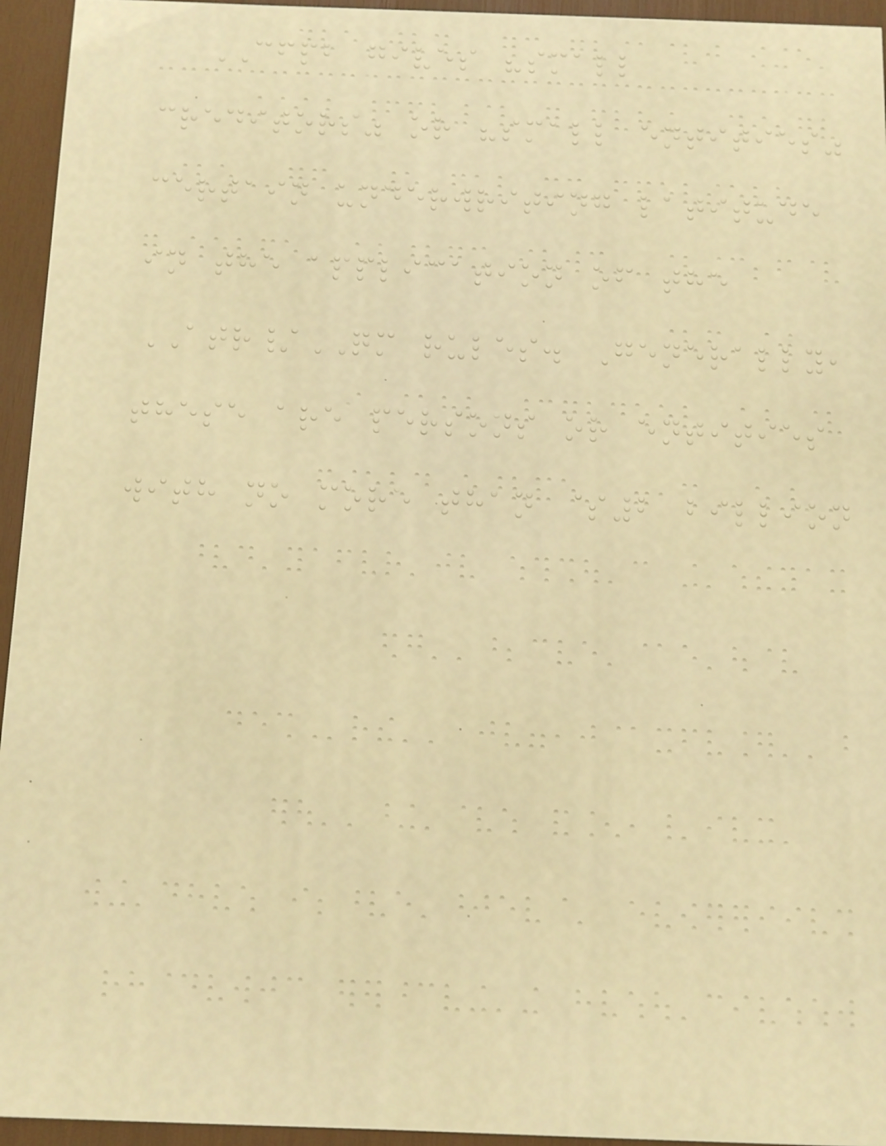CFPB gives "small
creditors" or "small entities"
certain underwriting latitude
in the application of the
ATR/QM rules. Generally,
these are persons or entities
with no more than $2 billion
